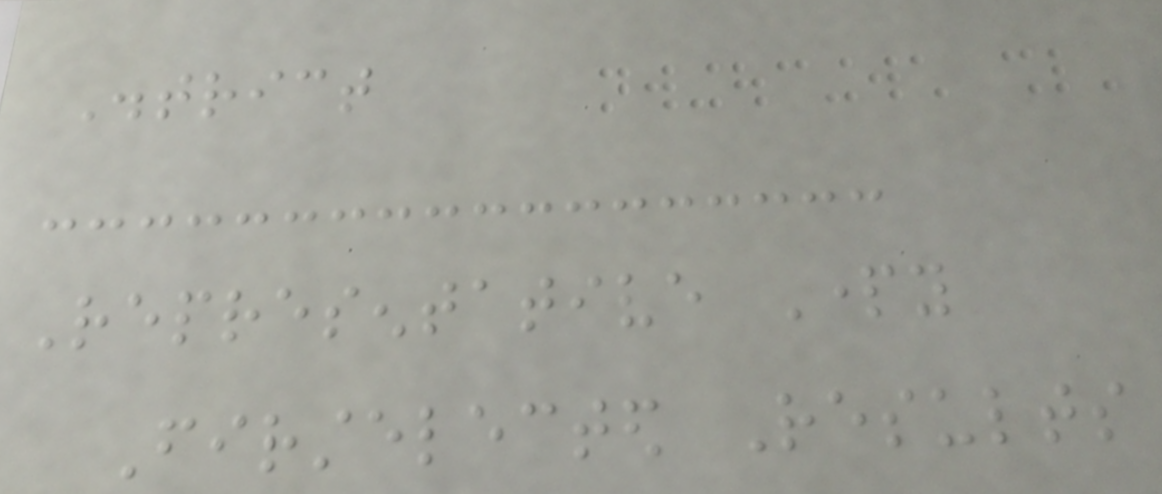District
Representative Party
Firstelected Results
